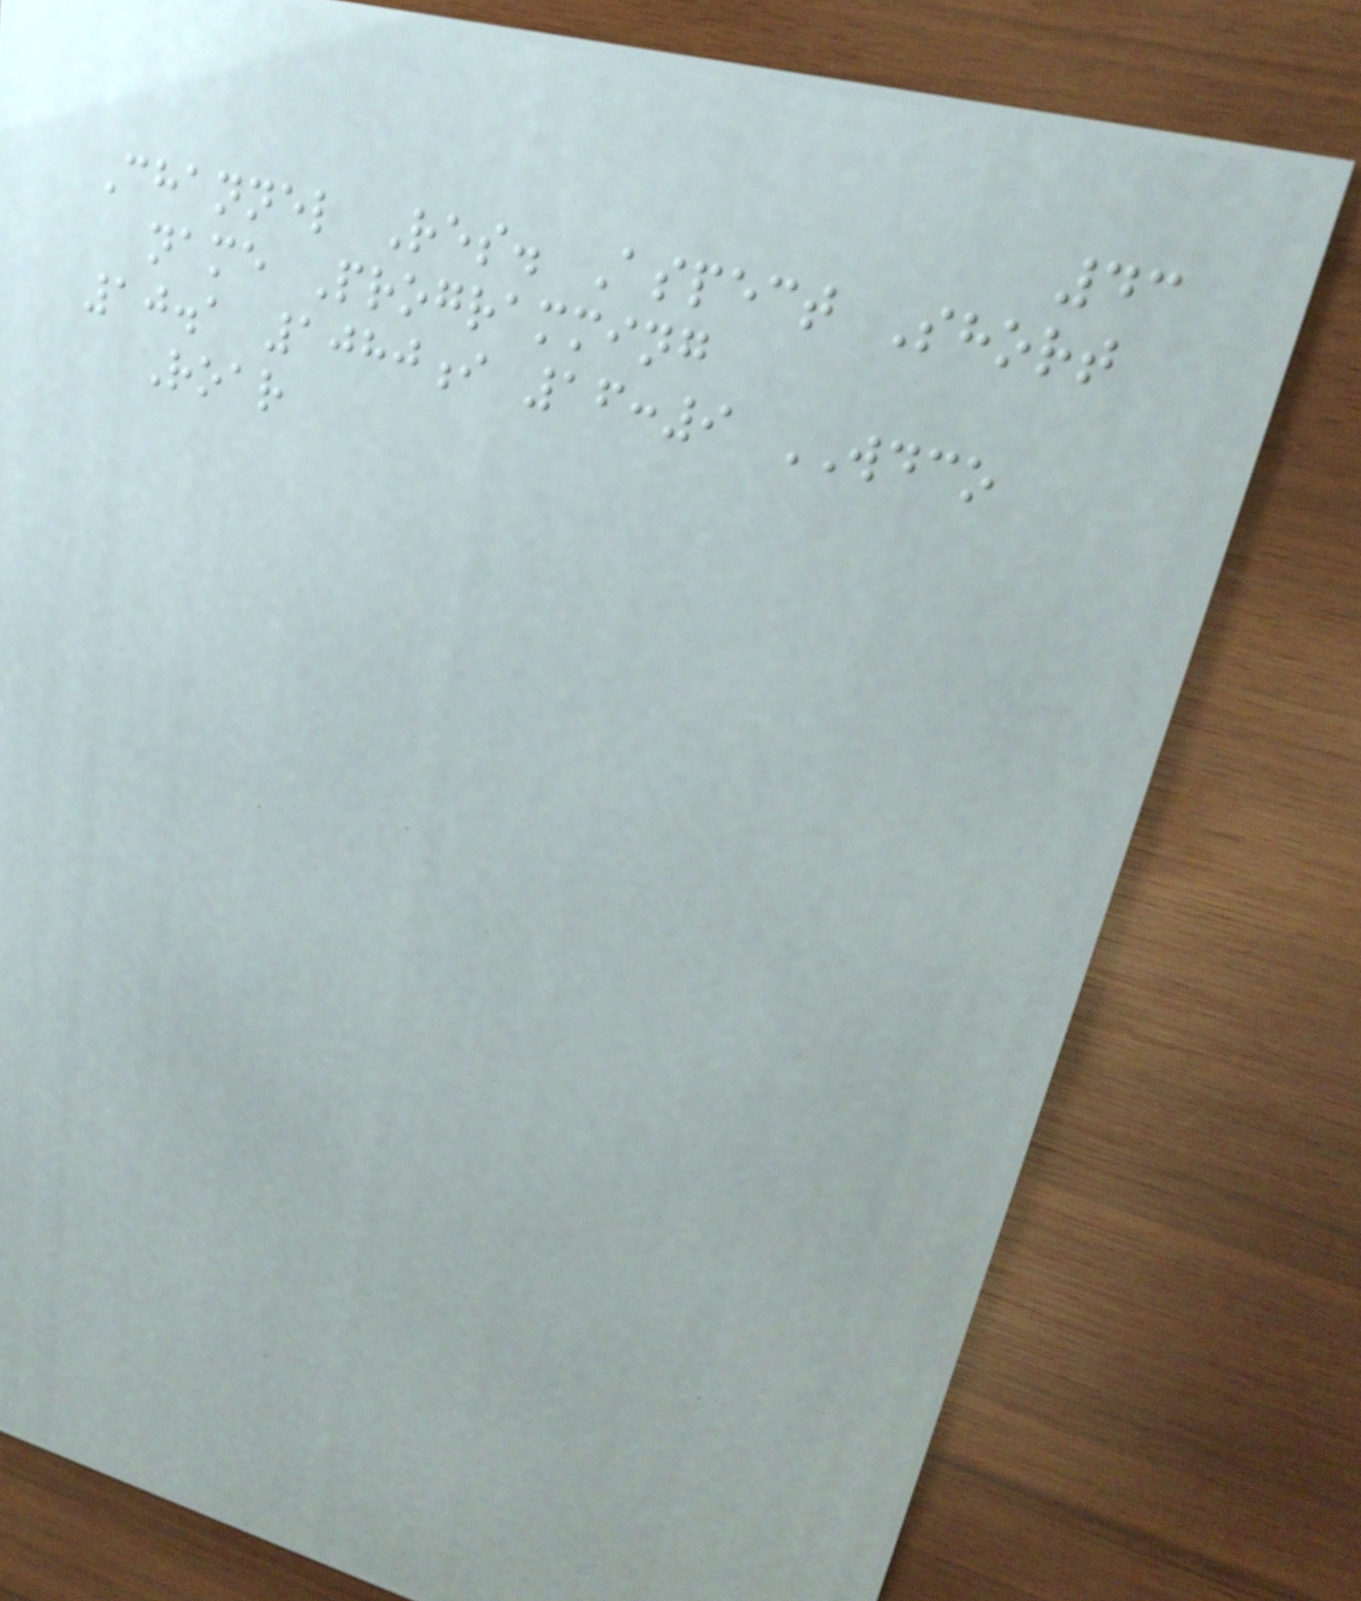43
Channel Res. Aspect Short
name Programming
10.1 1080i 16:9 WDCO
Roar
